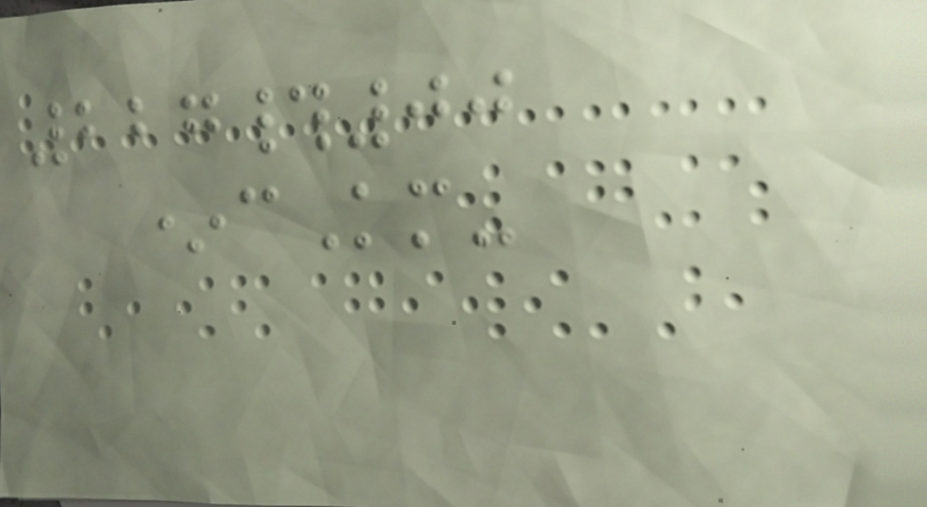227#00
*cKm-
